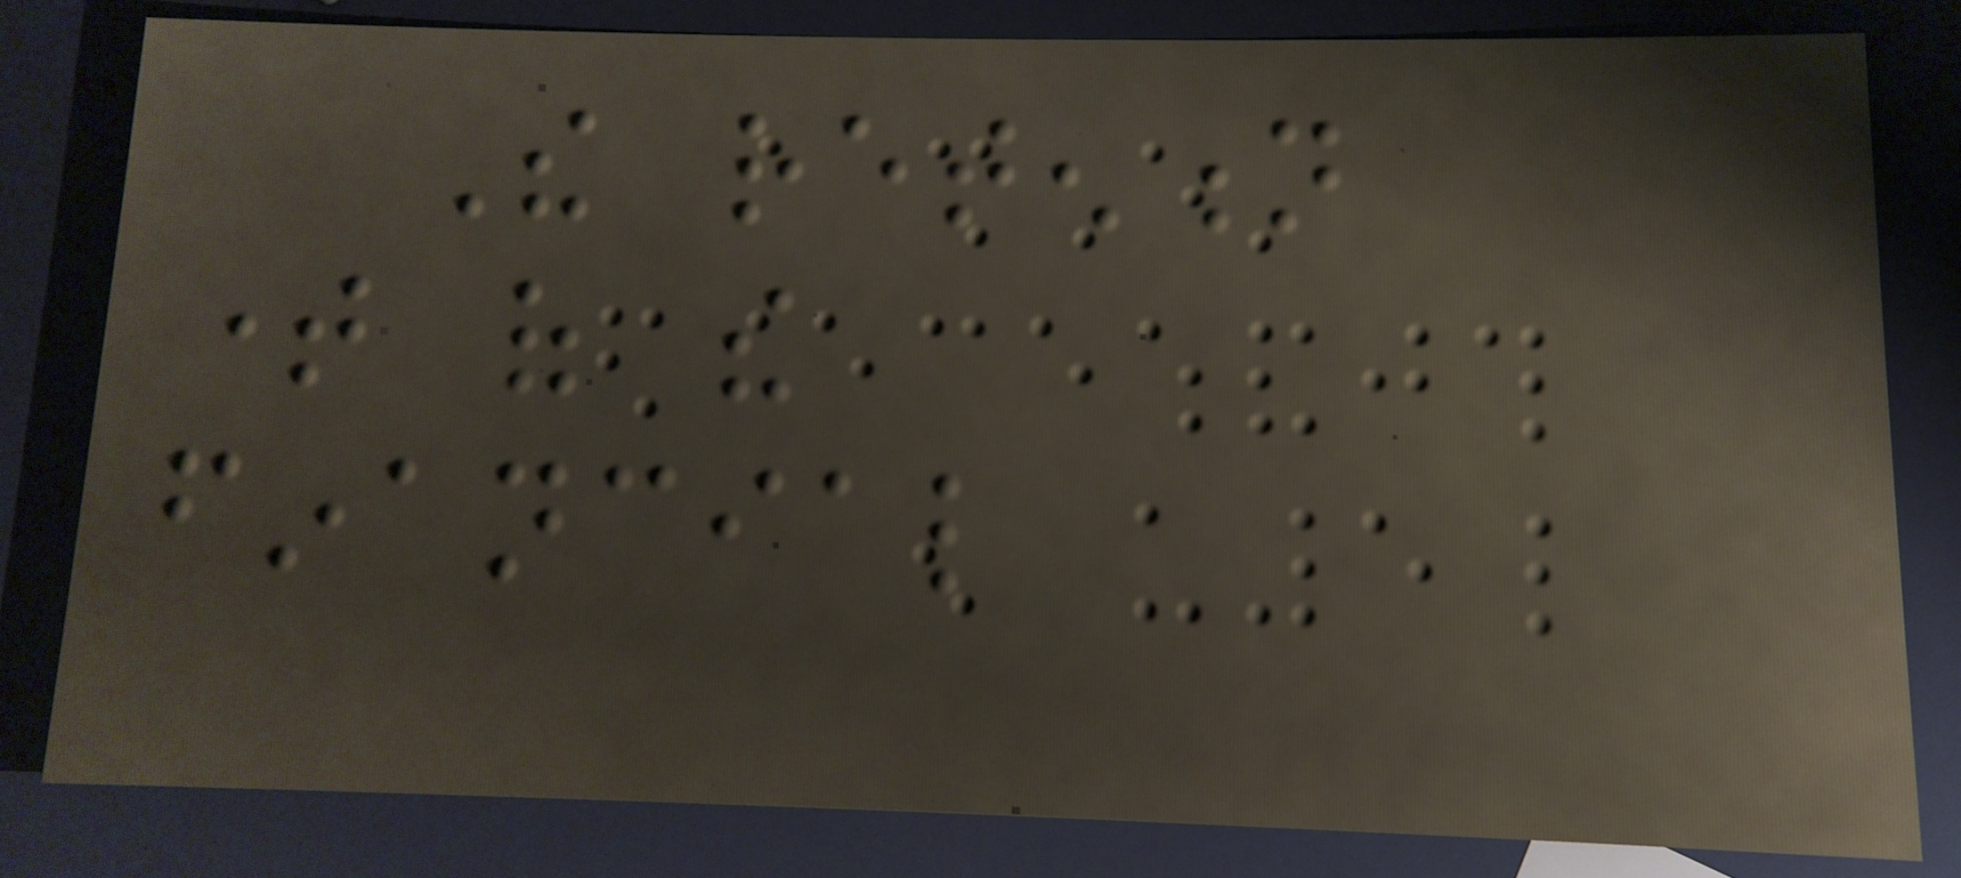The retention
time of the
financial
